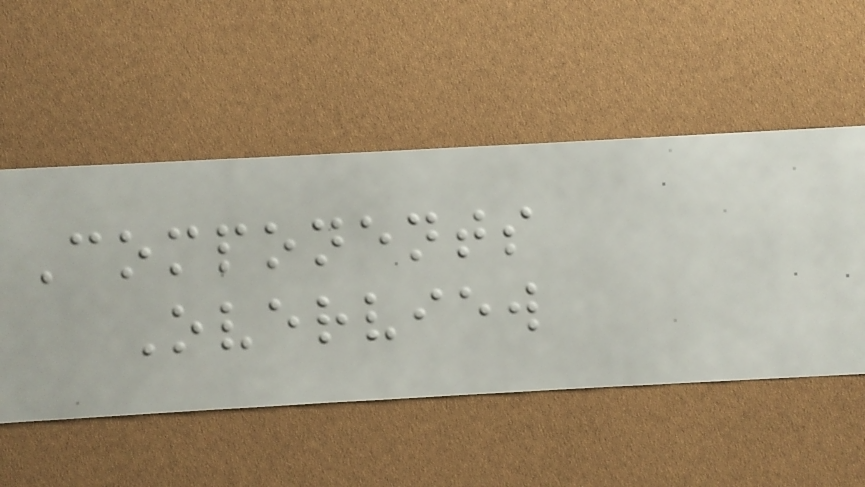Components
Overview
